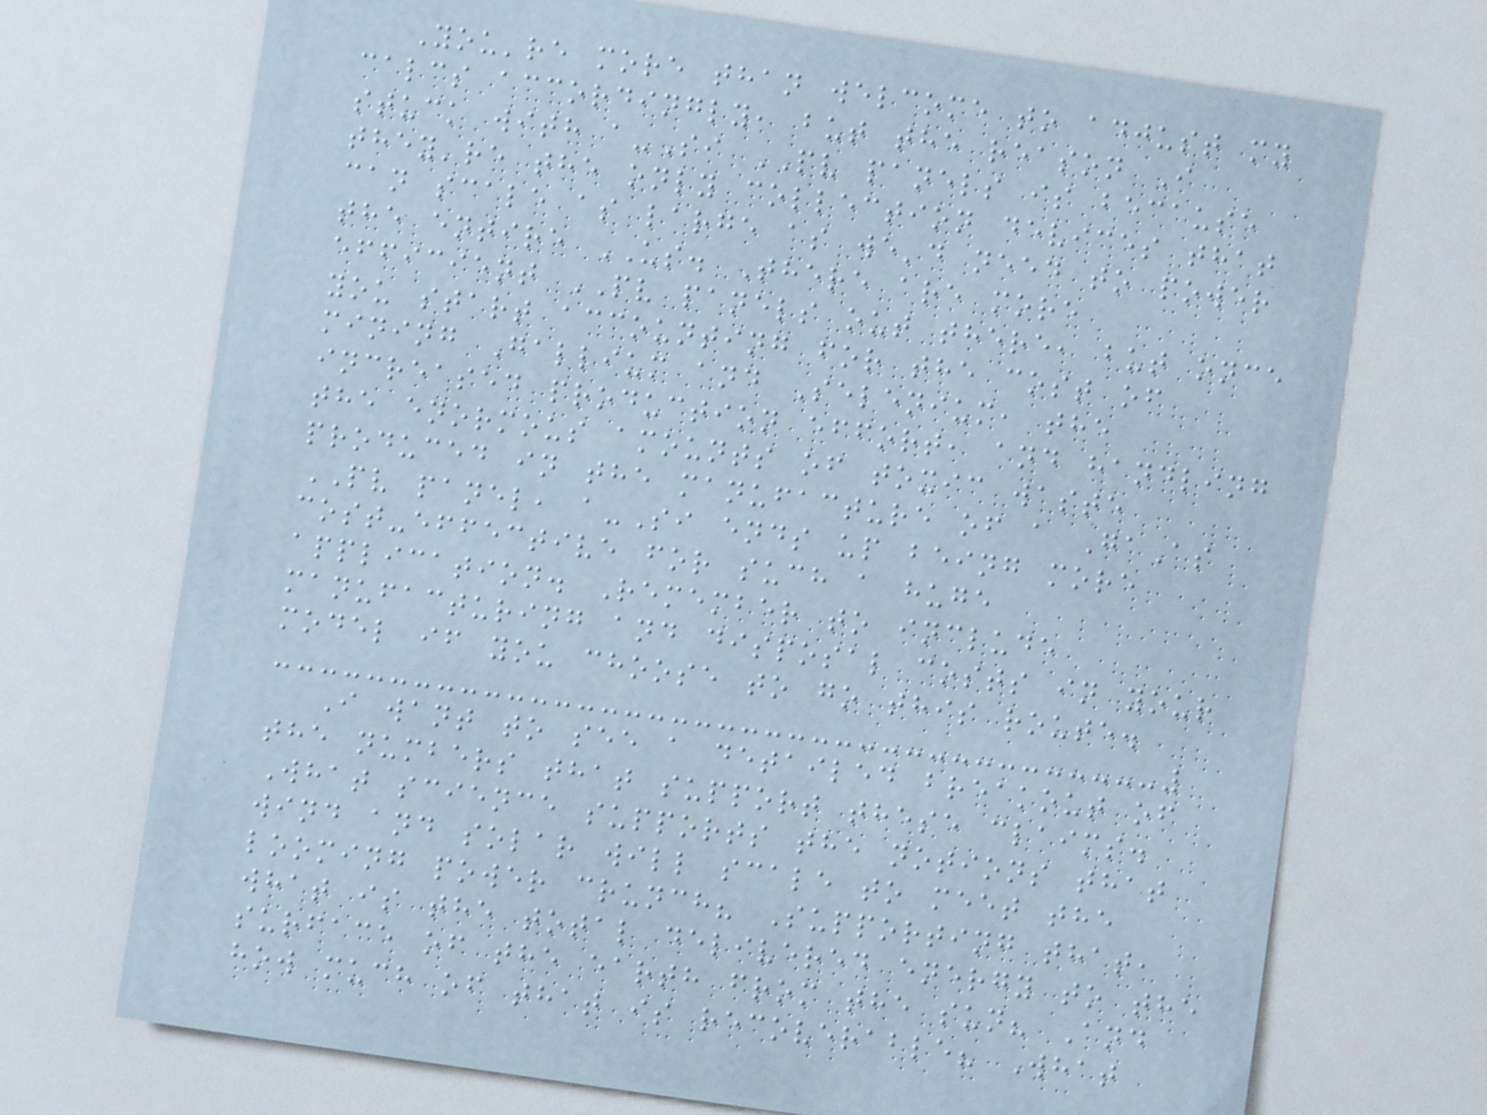You're more than welcome to adjust my
calcs accordingly, but the reason I
stuck with a-Si PV panels is because
they're the only collection devices that
can scale as large as we'd need to power
the entire US. There are more
efficient PV panels out there, but once
you start accounting for the cost of
mining Gallium and Selenium, the
increased production effort, and handling
the enormous amounts of toxic waste
produced in the manufacture of a GaAs
PV panel, a-Si ends up being more
cost-effective for such a huge
application. Remember to include
manufacturing and disposal costs in your
model if you choose to go this route.
I want to see a detailed breakout of
the numbers that support these claims.
What science supports the notions that
wind and solar will scale to meet the
looming power crunch? Supporting that,
what is the total delivered energy to the
surface of the earth from the sun? And
how much of that is recoverable? What
